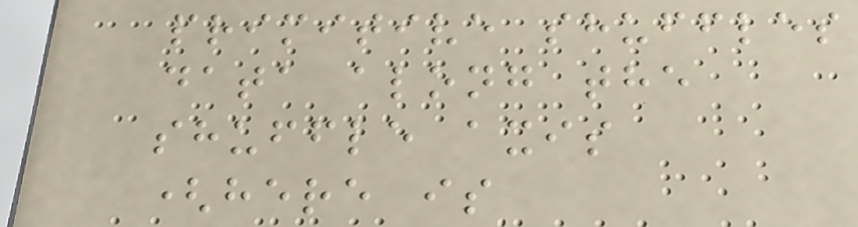primitive shuffles
data along the
shuffle axis
(here is
